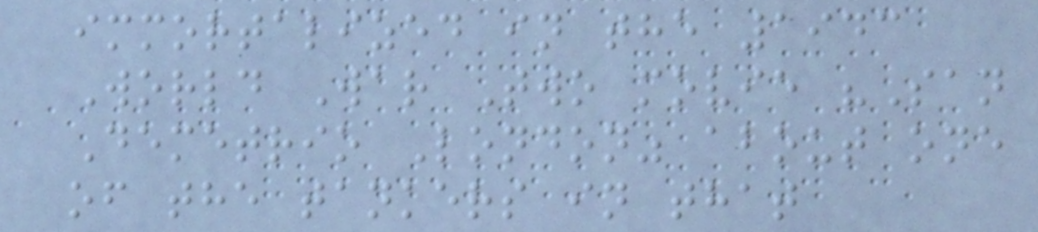immortalized in the 1943
World War Two movie "San
Demetrio London" about one
of the tankers in that
